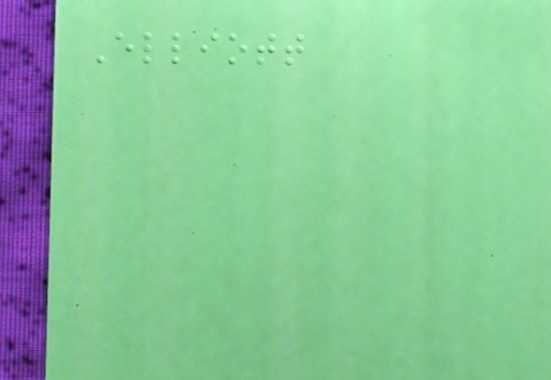Elliott
